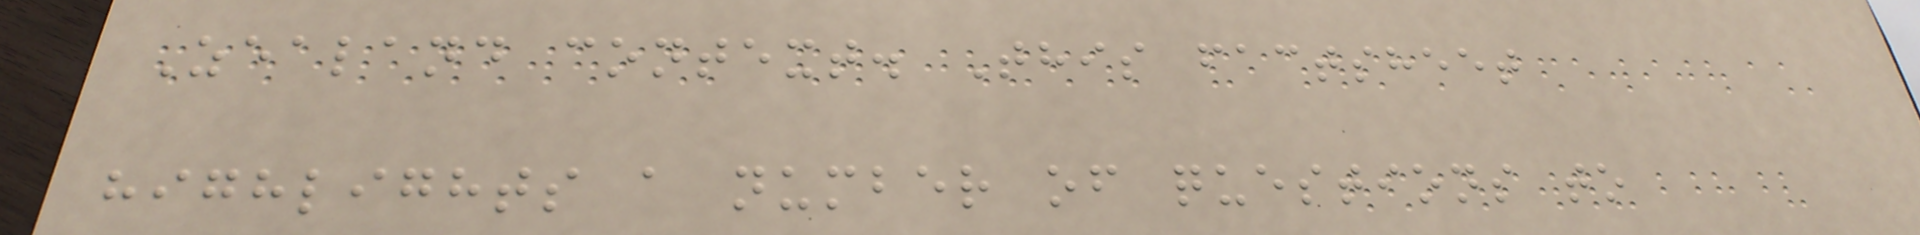Zealand context. This factsheet
highlights a number of questions to
